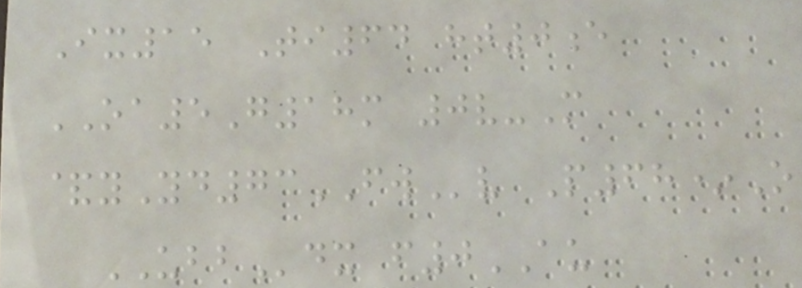Ix15 Ti64 ht0e
OA5G18m 0v-M
&yYd73FWv P68*O
UBBdx f0AU
